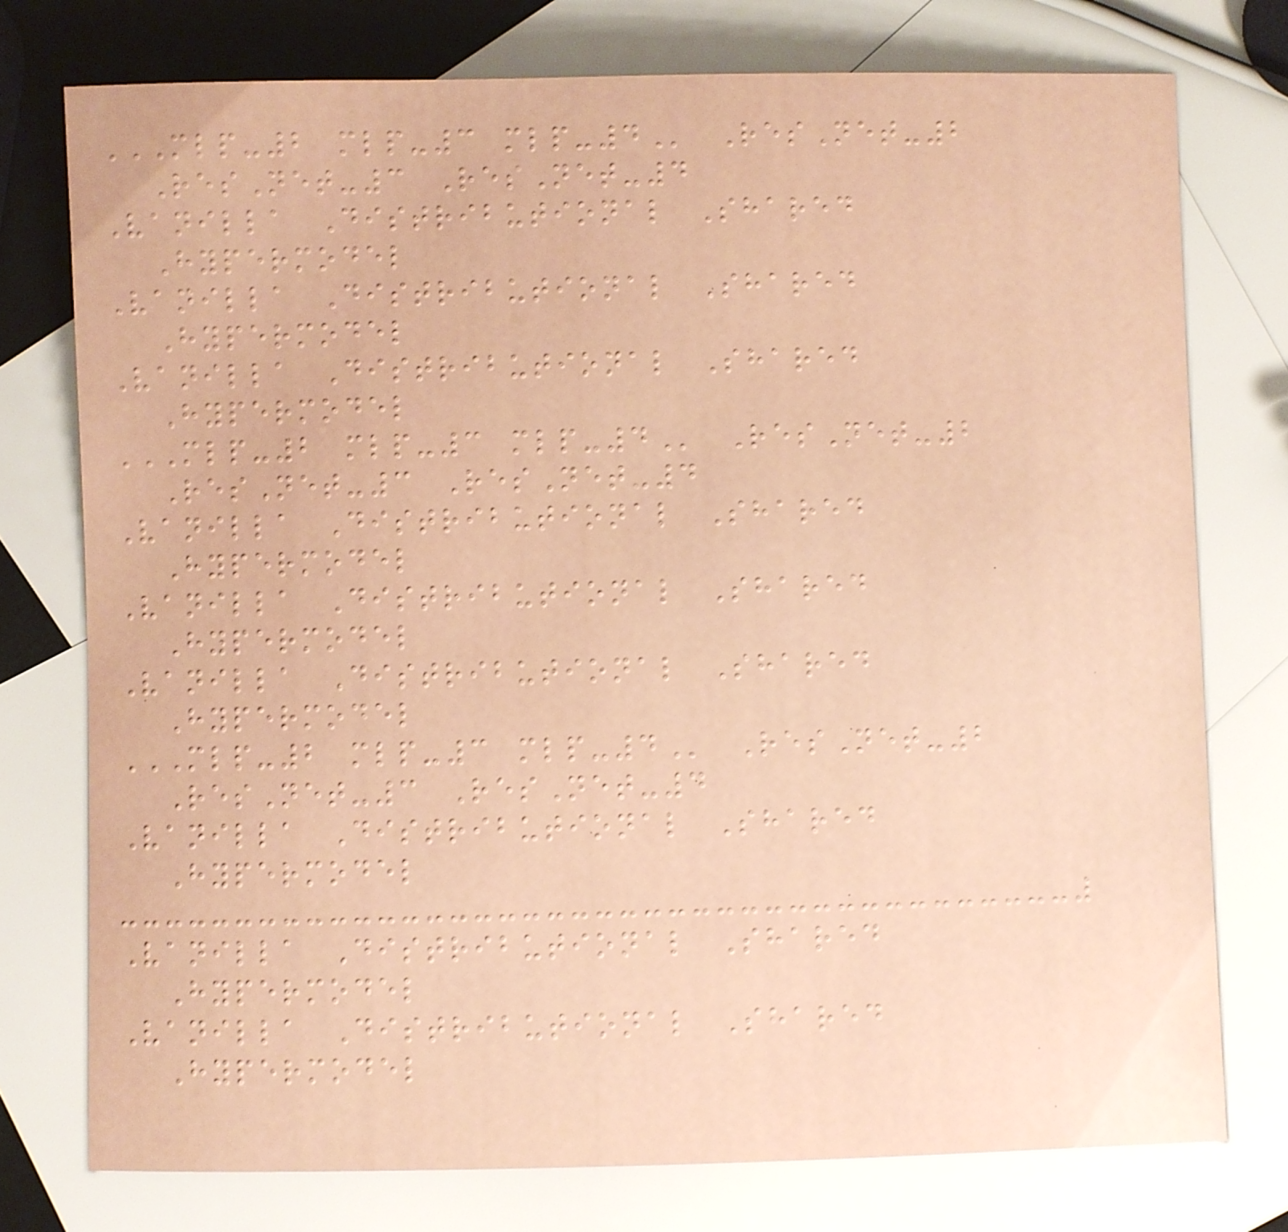MLP-2 MLP-3 MLP-4 ResNet-2
ResNet-3 ResNet-4
Vanilla Distributional Shared
Hypermodel
Vanilla Distributional Shared
Hypermodel
Vanilla Distributional Shared
Hypermodel
MLP-2 MLP-3 MLP-4 ResNet-2
ResNet-3 ResNet-4
Vanilla Distributional Shared
Hypermodel
Vanilla Distributional Shared
Hypermodel
Vanilla Distributional Shared
Hypermodel
MLP-2 MLP-3 MLP-4 ResNet-2
ResNet-3 ResNet-4
Vanilla Distributional Shared
Hypermodel
Vanilla Distributional Shared
Hypermodel
Vanilla Distributional Shared
Hypermodel
